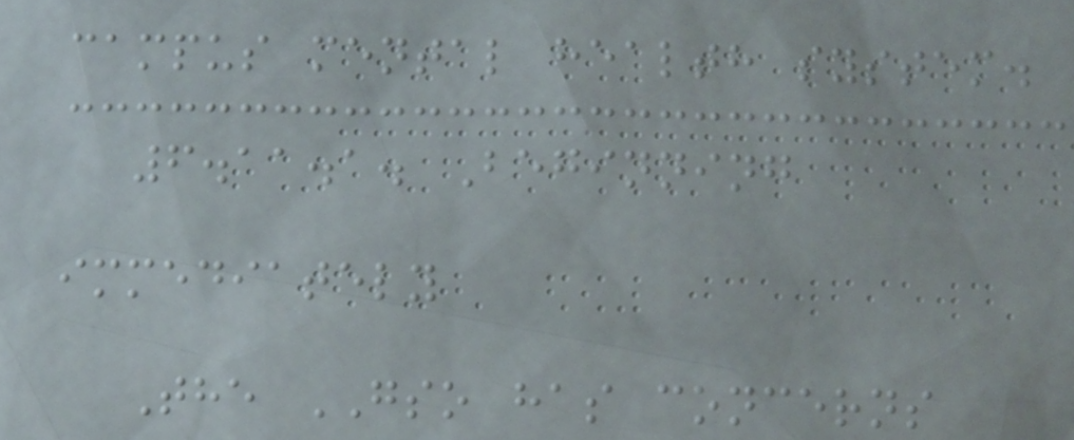campus mental health system.
6.11.1. Beginning
immediately
The GSO has concerns
